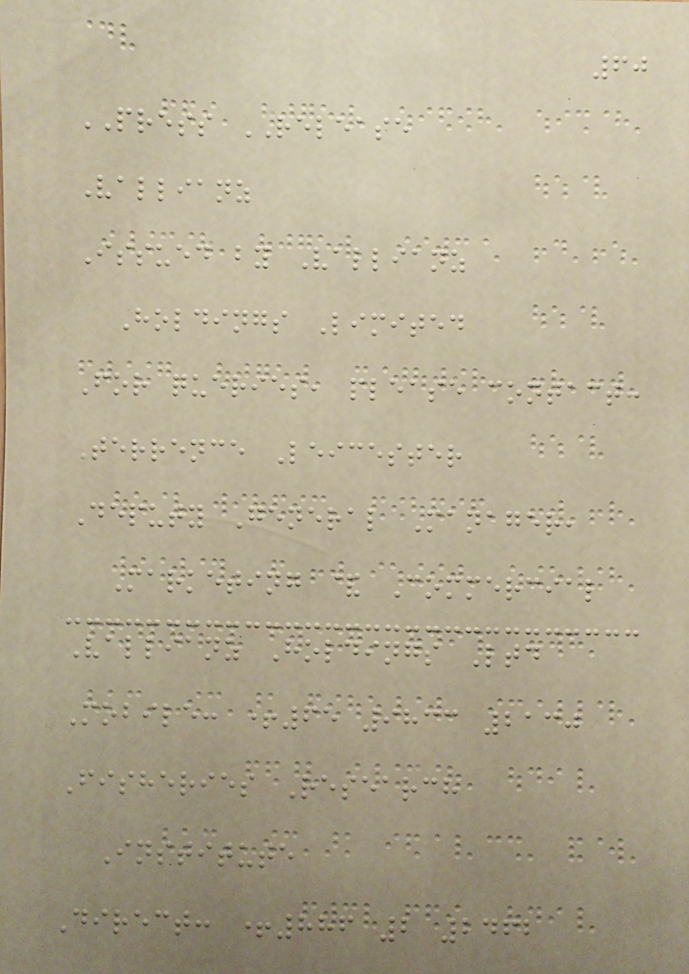60
PRESS RELEASE
Vallianz
Issued by Vallianz
Holdings Limited
For queries, please contact:
Terrence Leicester
Deputy General Manager,
Marketing & Commercial
Vallianz Holdings Ltd
Mobile: +65 9833 2130
Fisheries Research
Institute
Direct: +886 2 2462
